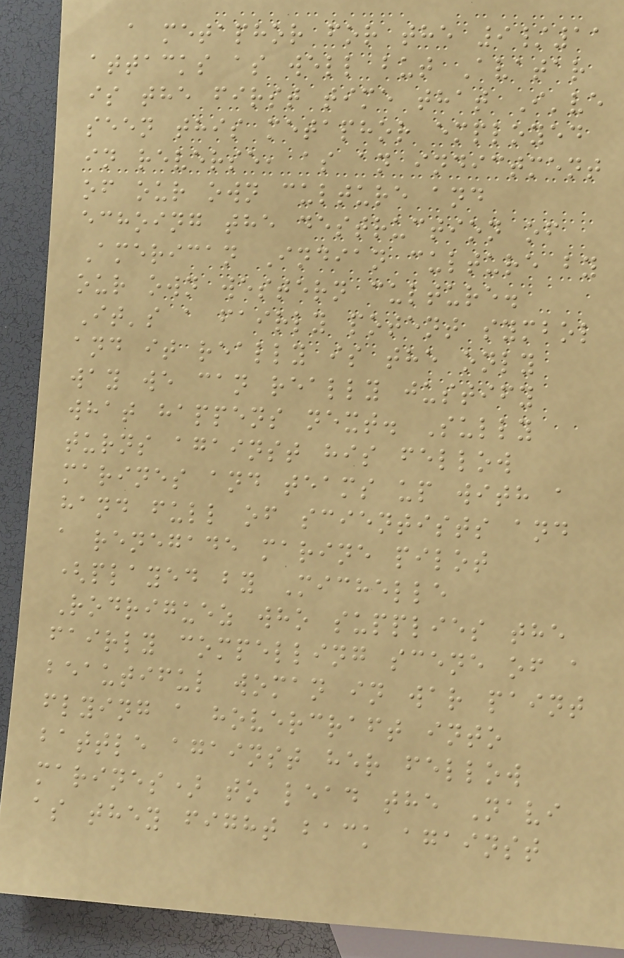a metaphor for the 9/11
attacks as well but Avatar
is the first time that I've
seen this metaphor employed
in reverse, as an indictment
of our own culture and
echoing the destruction of
American Indian culture by
our own western culture.
It's a fairly potent symbol
and it really is the only
way we can really justify
what happens next. Sully
turns against his fellow
marines and teams up with a
hand full of scientists and
a renegade marine pilot
(played by Michelle
Rodriguez who supplies the
fairly compelling scene of a
beautiful woman in war paint
flying a hovercraft into
battle against her fellow
marines) to lead the Navi
as they fight back against
